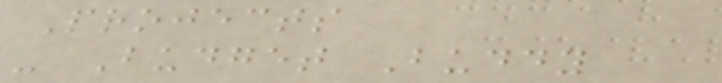Projects
- Budget Buddy
